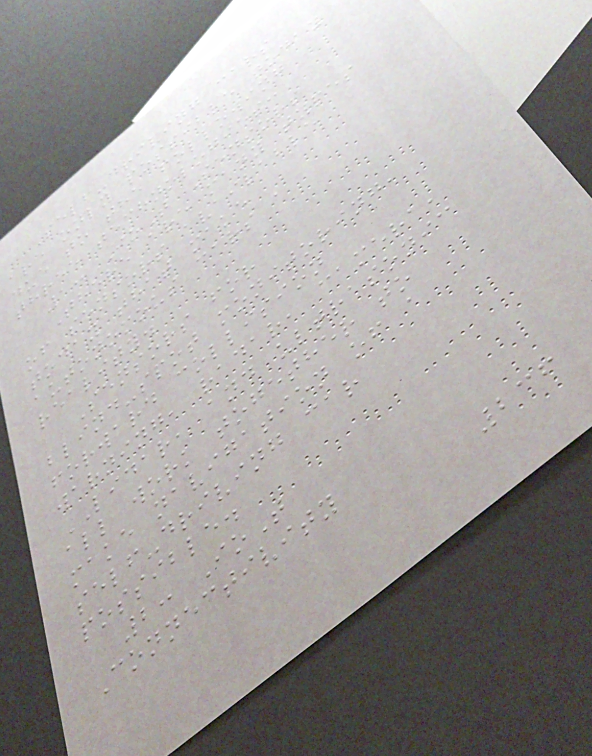Self-driving cars
are only possible today
due to the following
three technologies:
1: IoT Sensors
There are many types
of sensors available
today that make
autonomous cars a
reality.
Sensors for
blind-spot monitoring,
forward collision
warning, radar, camera,
LIDAR, and ultrasonic
all work together to
make navigation of a
self-driving car
possible.
2: IoT
Connectivity
236
